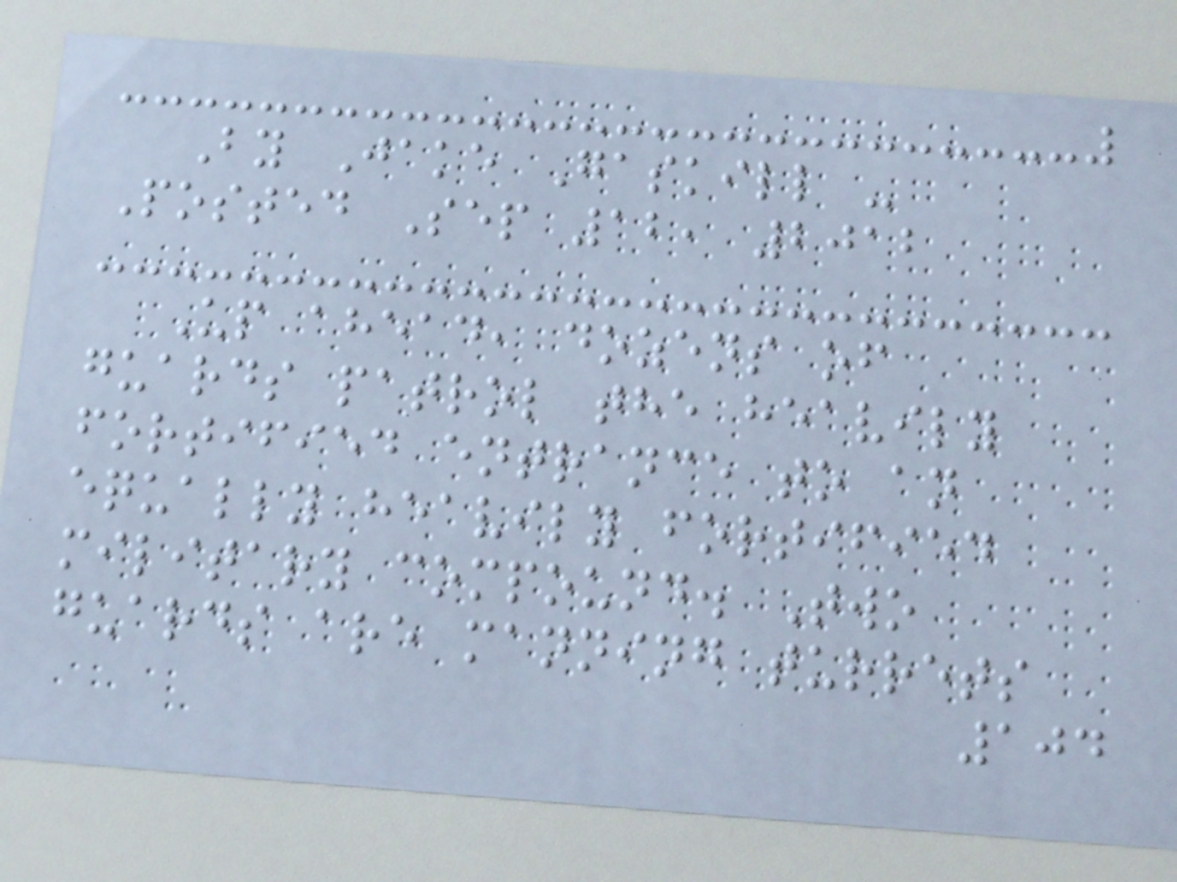By Jake Gaskill -
Posted Sep 12, 2012
Up ahead, dozens of
guards patrol the heavily
fortified entrance to an
equally heavily fortified
military compound. Two
guards are manning turrets
104
